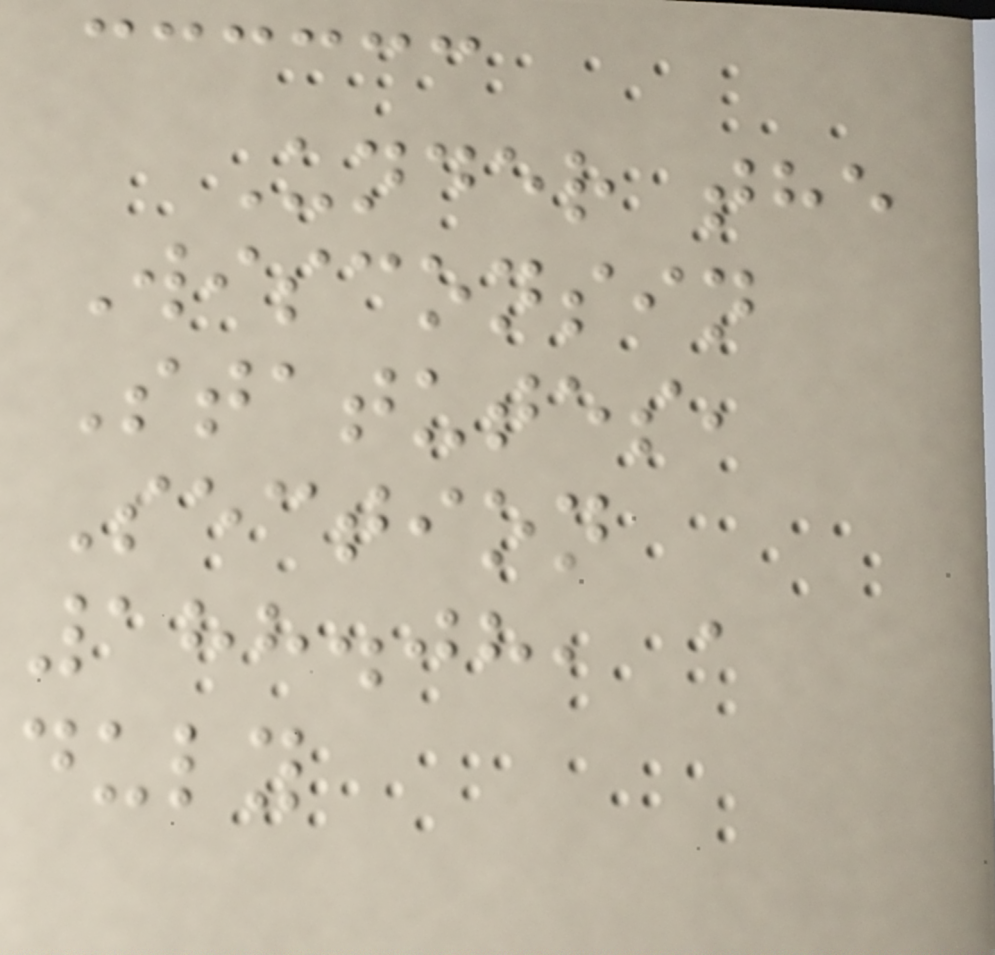Under the
Wisconsin
Statutes,
Section
188.08, a
duly
